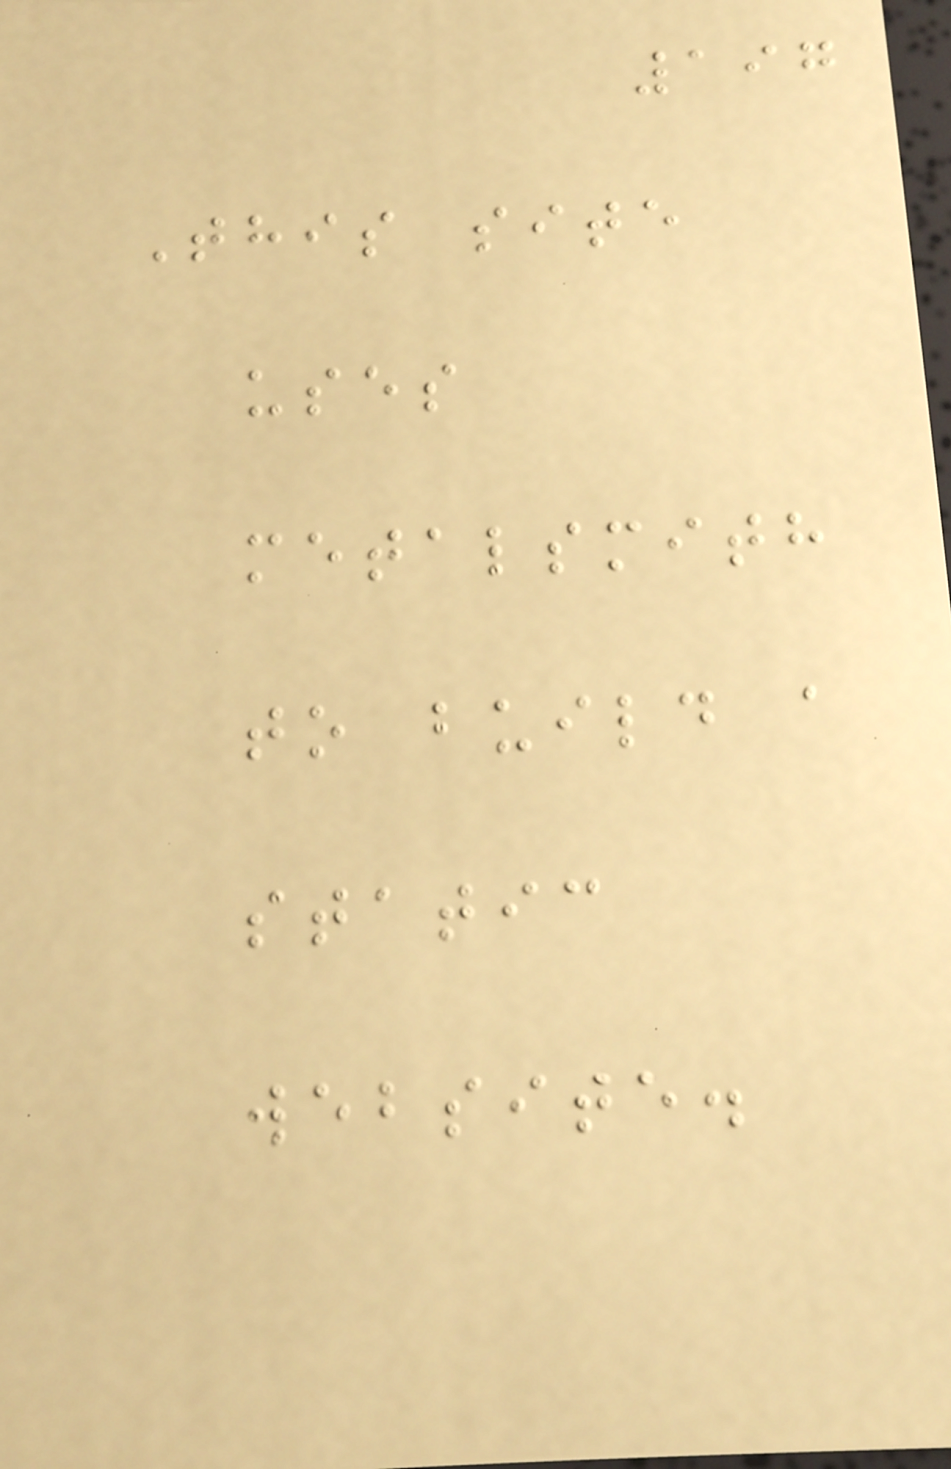197
This site
uses
metalsmith
to build a
static
website.
